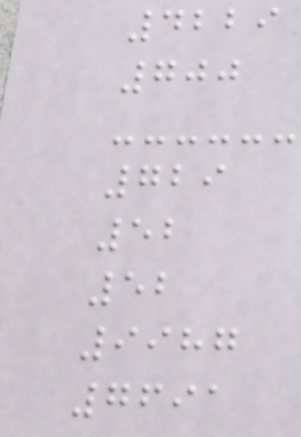4229
700
729
52
52
9987
7691
